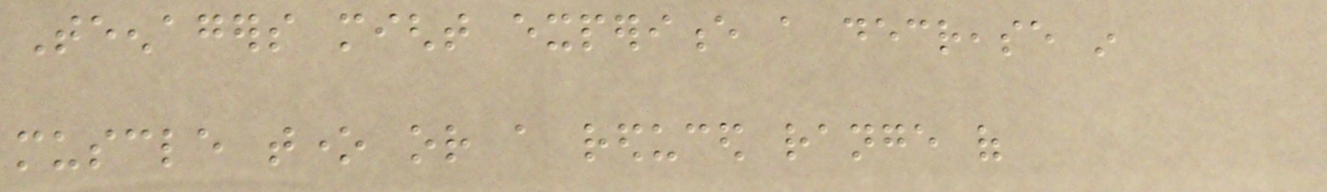Teenagers might experience a decrease in
muscle tone or a reduced range of
